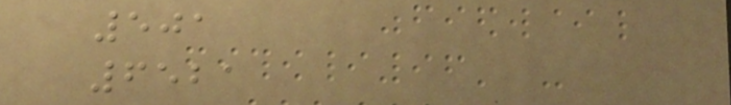501
6521
